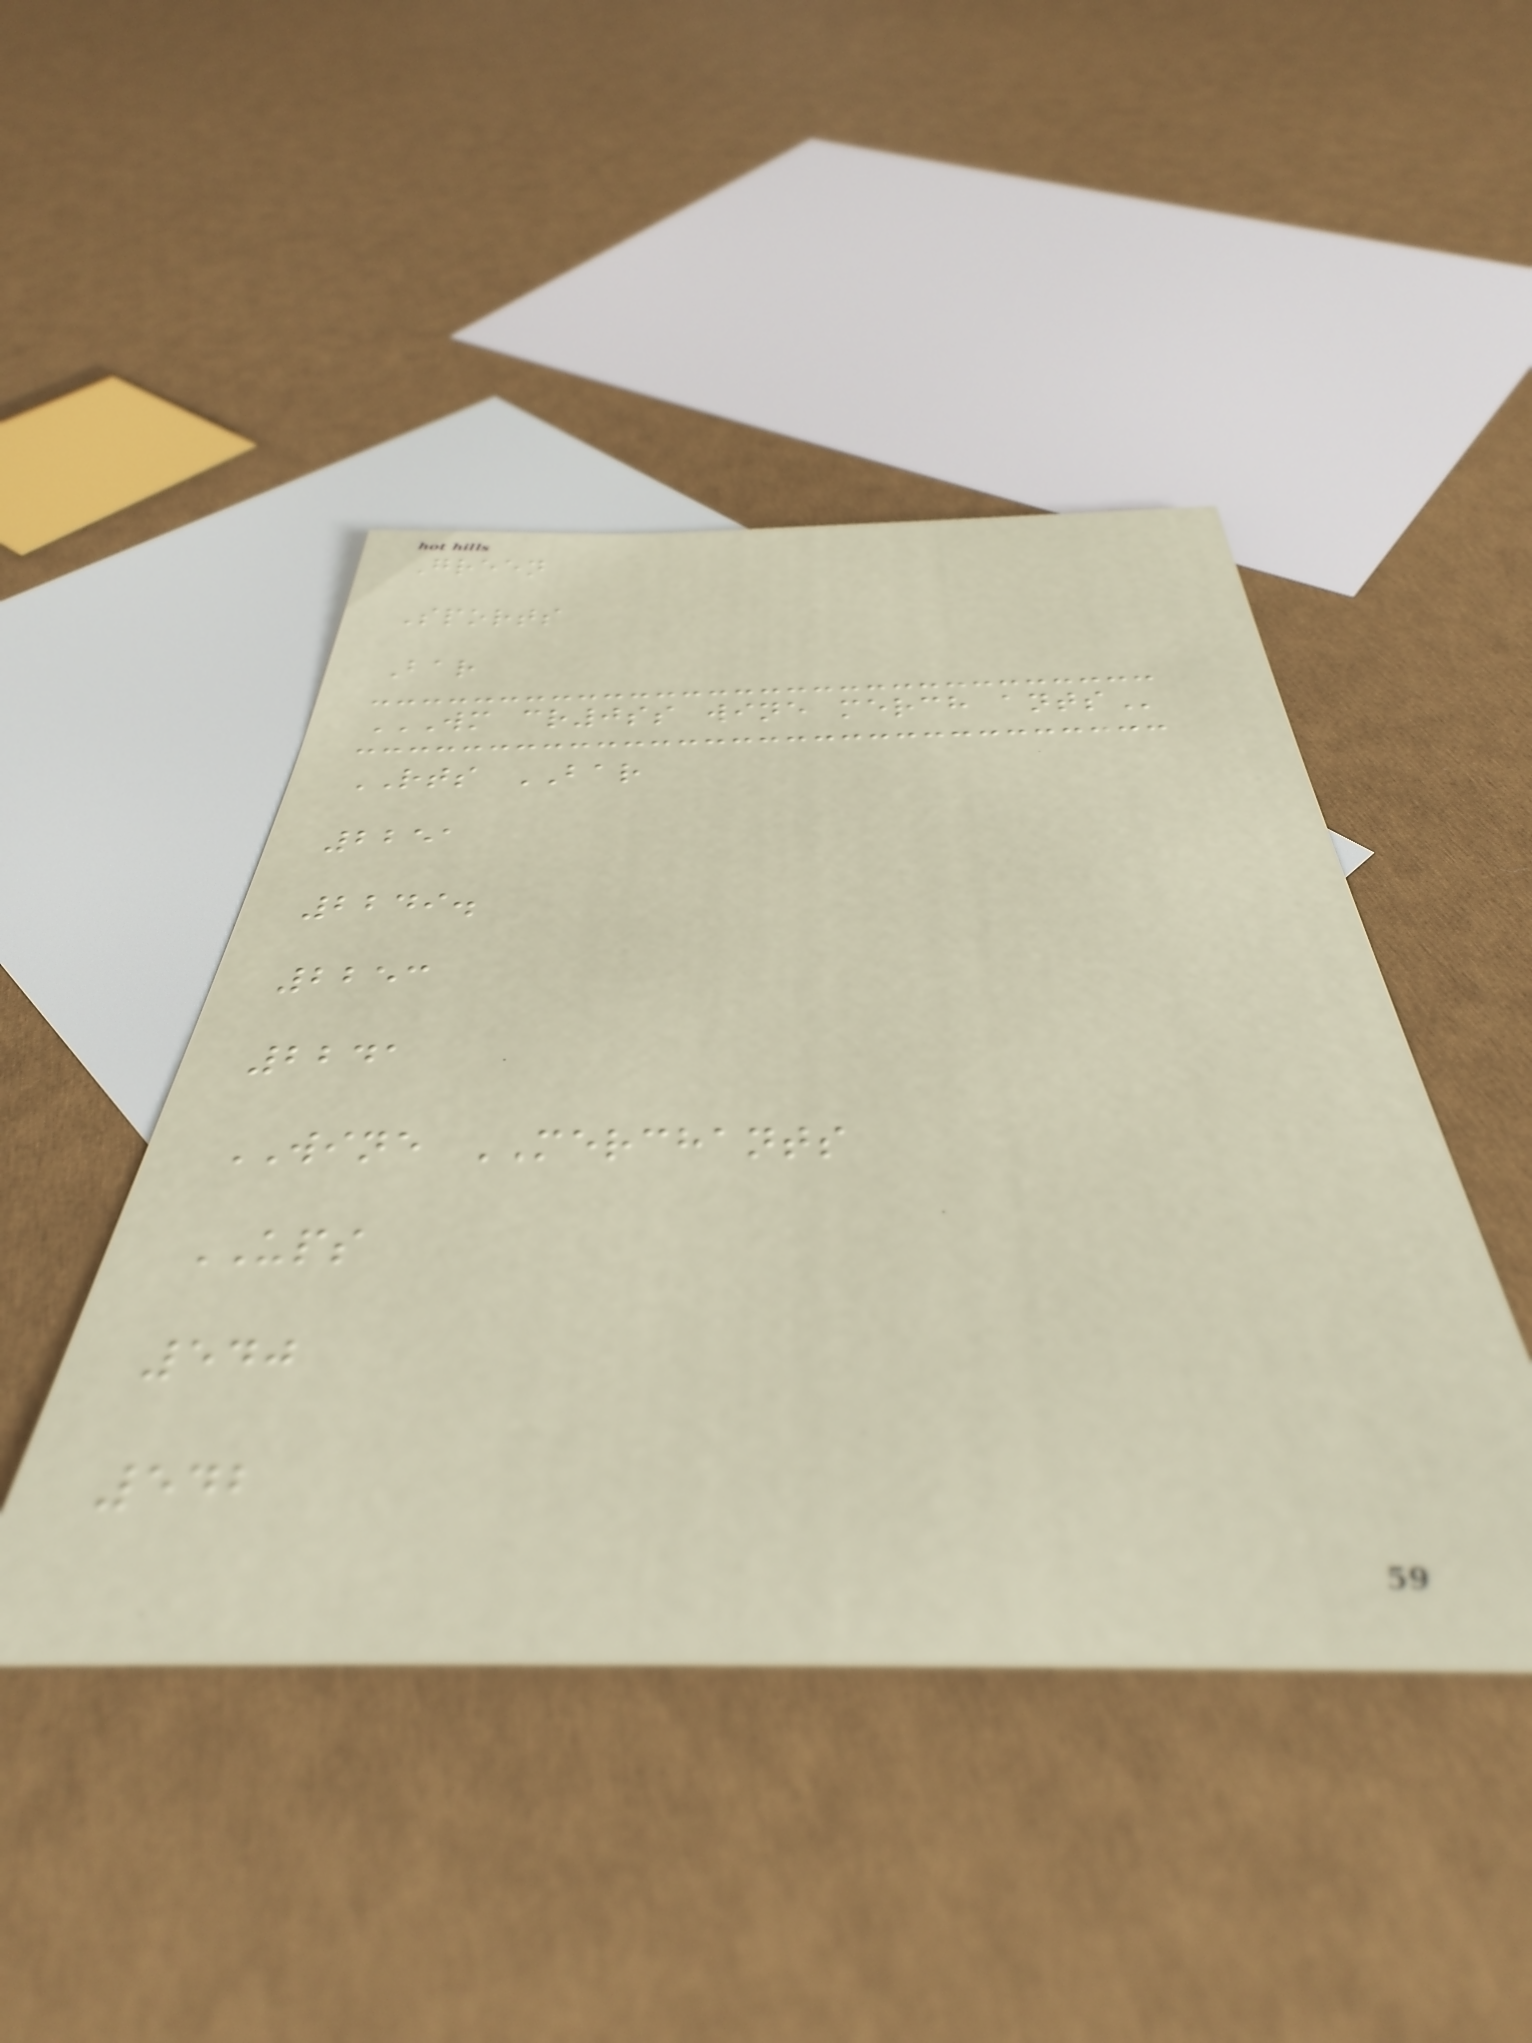Green
Sports
Bar
WM CR0SS WINE MERCH ANTS
RTS BAR
2251
2249.
2253
2241
WINE MERCHANTS
UPS
540
542
